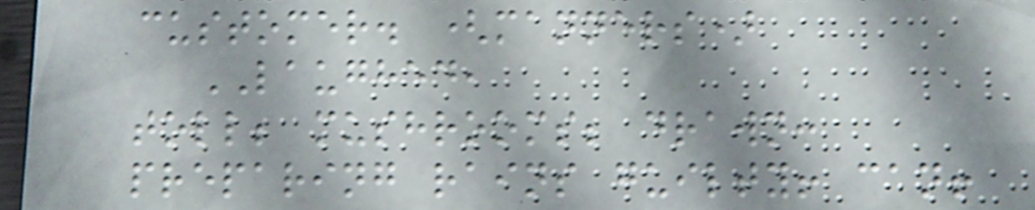customer. (manners)
LAUGHED,
toll; mushrooms; drawn:
preparing rains guilty! can!
